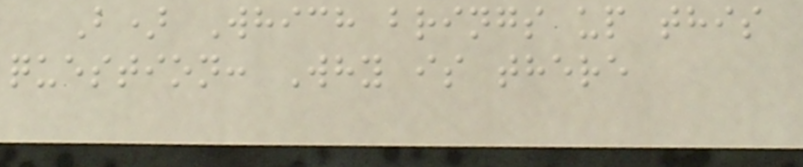B) Which brings up this
question: Why is there
